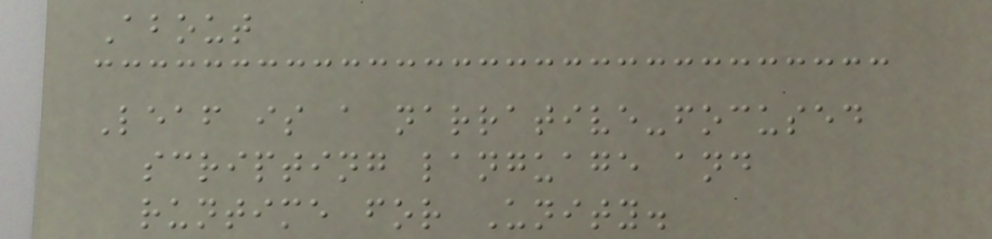About
Leaf is a narrative-focused
scripting language and
runtime for Unity.
